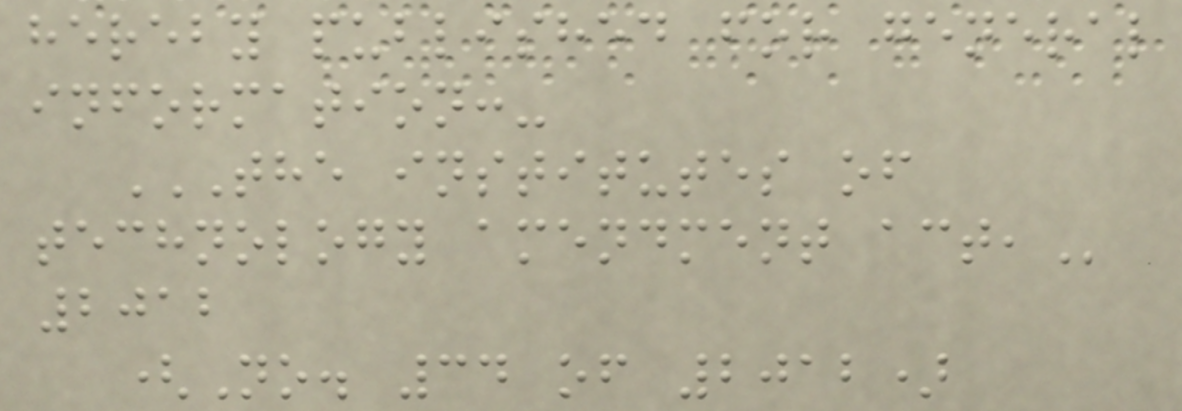hereby published for general
information:-
THE INSTITUTES OF
TECHNOLOGY AMENDMENT ACT,
2012
(No. 34 of 2012)
